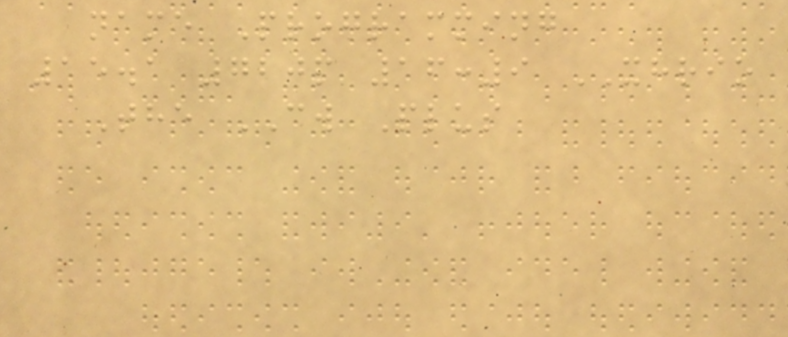name Programming
15.1 720p 16:9 XHRIO
The CW Plus
